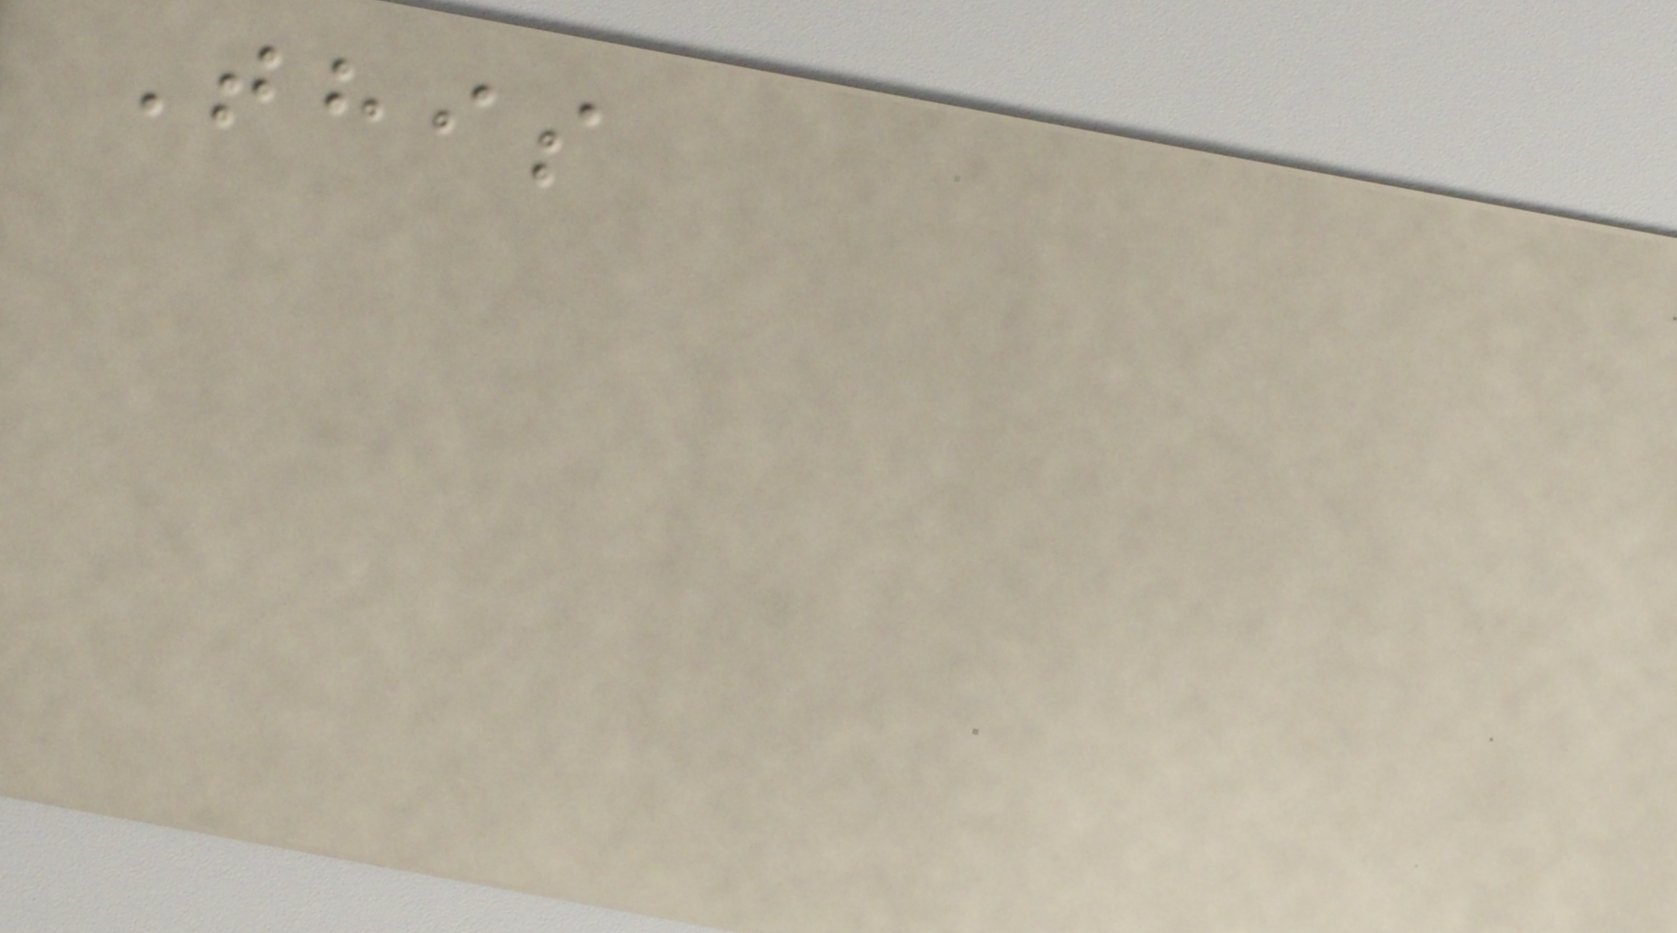This
